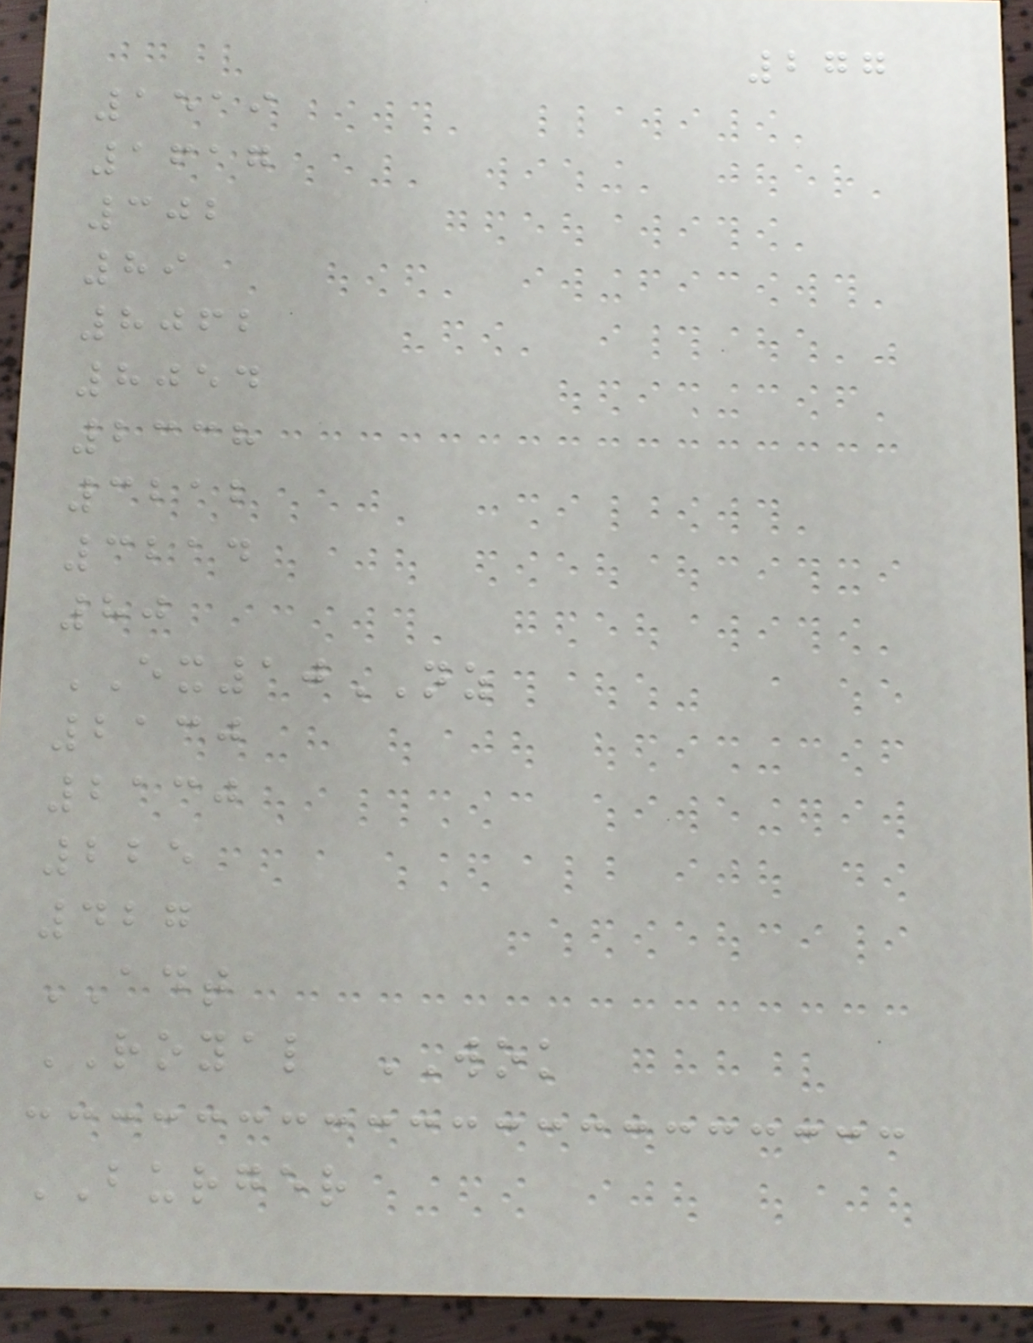277
1519
1617
302
89
8062
8054
2338
3212
3214
80
EX10NZ
2130
2130
225
427
ADT
ROYAL WOK
BURGER
